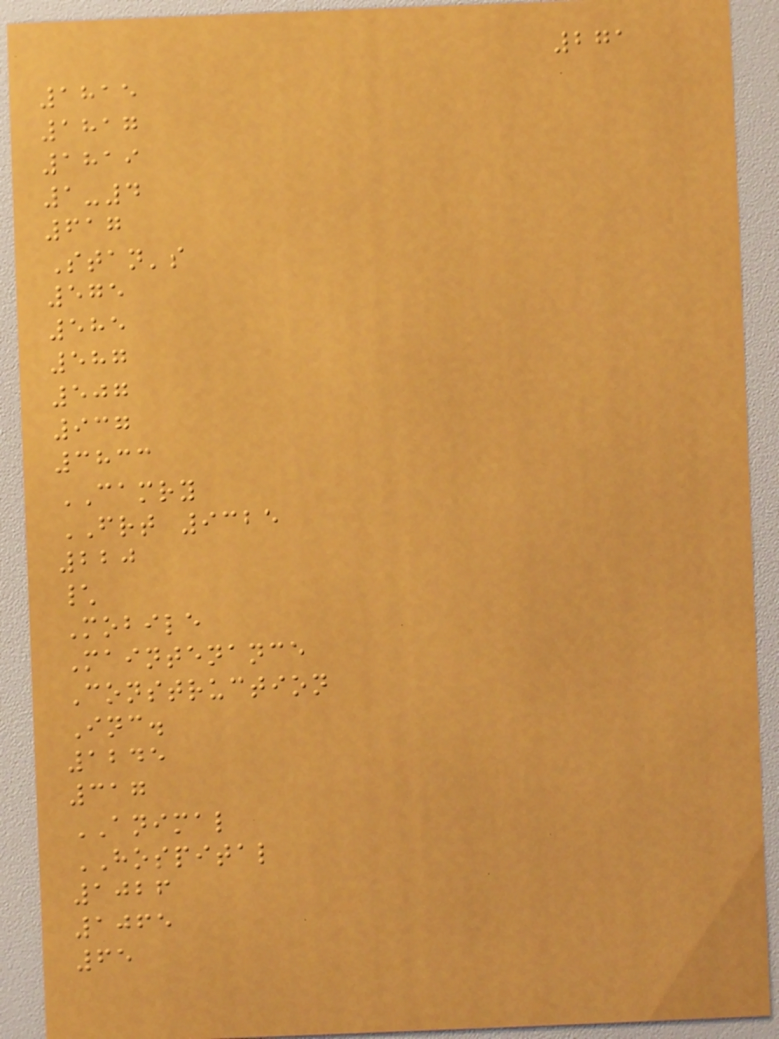271
1815
1817
1819
1-4
617
Stan's
575
585
587
507
937
3833
CAMRY
FRT 9325
220
\
Mobile
Maintenance
Construction
Inc.
1245
317
ANIMAL
HOSPITAL
1026
1065
65
